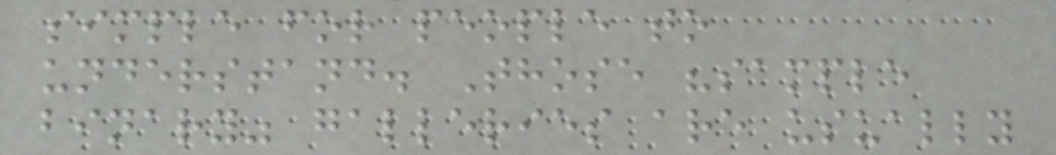simple for people to
understand. Those "sample
binary" galleries are usually
